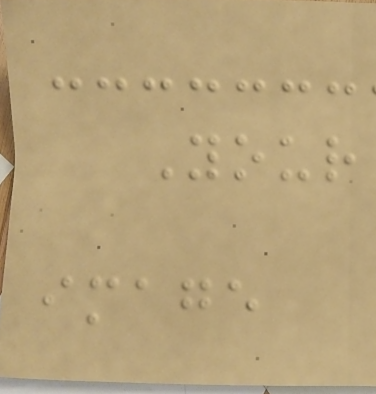Your
image
